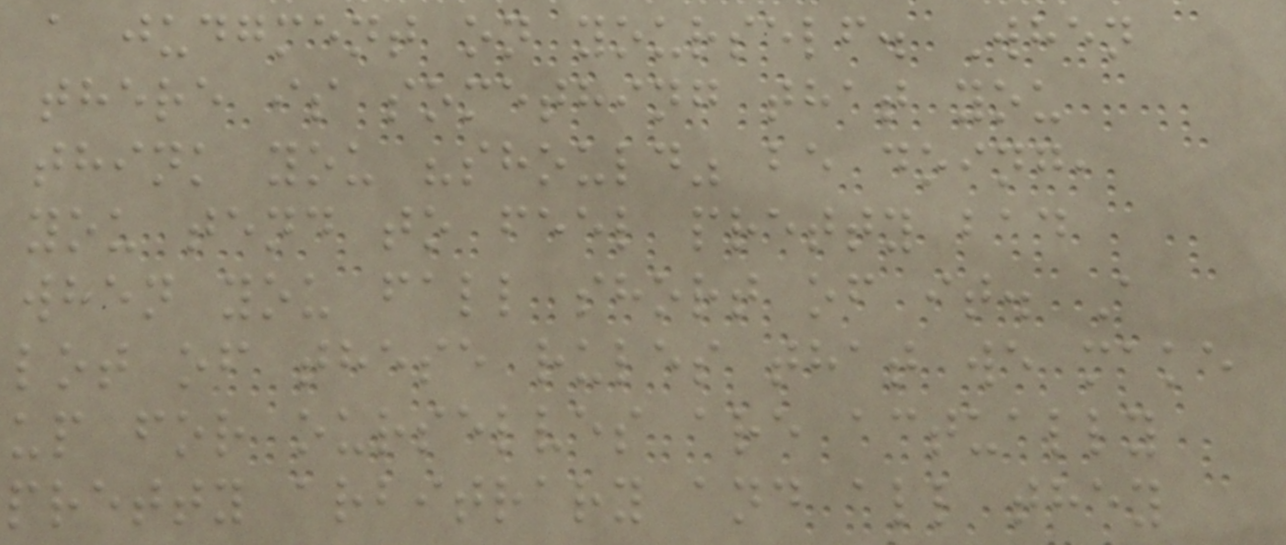a judgment on yourself. When
there is something that you
think you "should" be doing,
you tend to feel pretty bad
when you fall short of it. A
lot of these rules that we make
up for ourselves are actually
pretty arbitrary and all they
